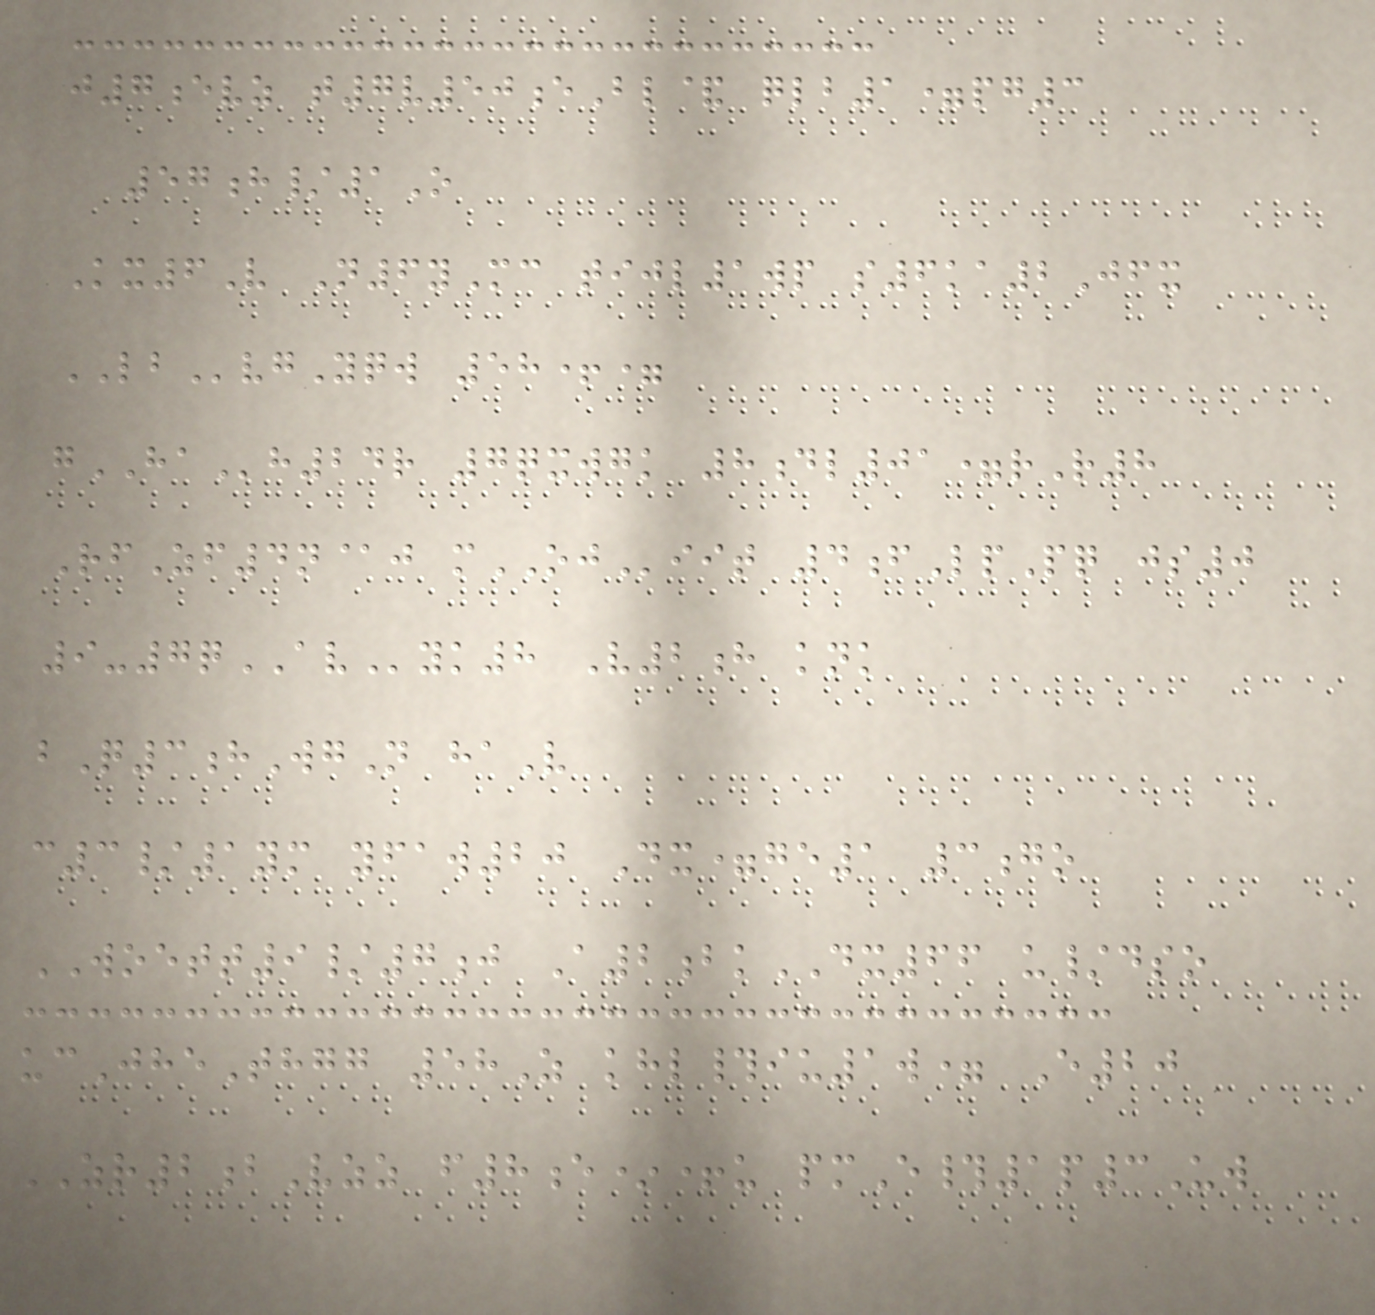j7evz t7v50eBl& qlb1=pg3
57h/1O
Kx6V N6yMc tijl1wp s6ka2Jfx
LBvgYqw 58+=
gHAh24r 7qxwgk 8dl01=rR8
RfZf4n@j mOJiit 4fLpPq js0
9-7qAVyk8 V2h knk
bQ3hWgN haV
c3/1ym yfaw20 Dx=ge1 3go
WOETT9/7j A2bkDX66 u/dso
ucJheThgg 58Z khl#iu1w= E20
ZR2bVzz f8e*+u pmE#1p3Uw
